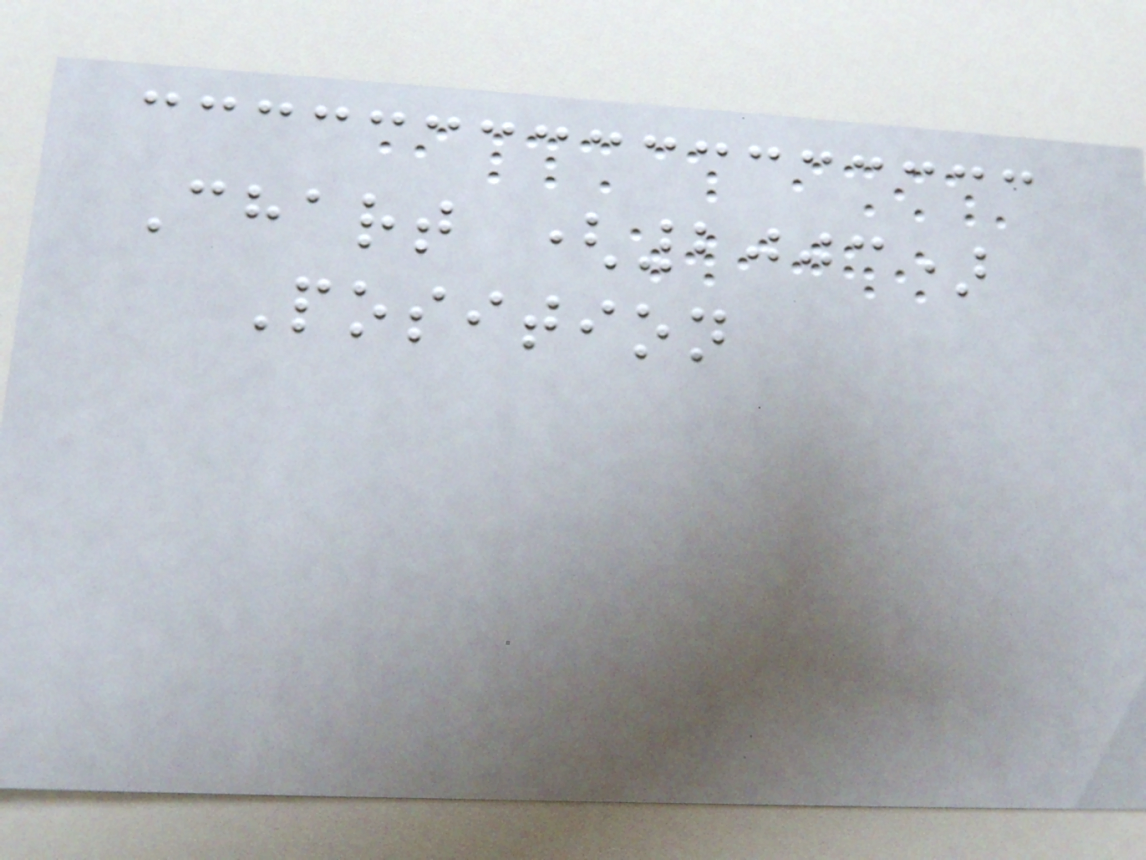Chart (2003)
Position
